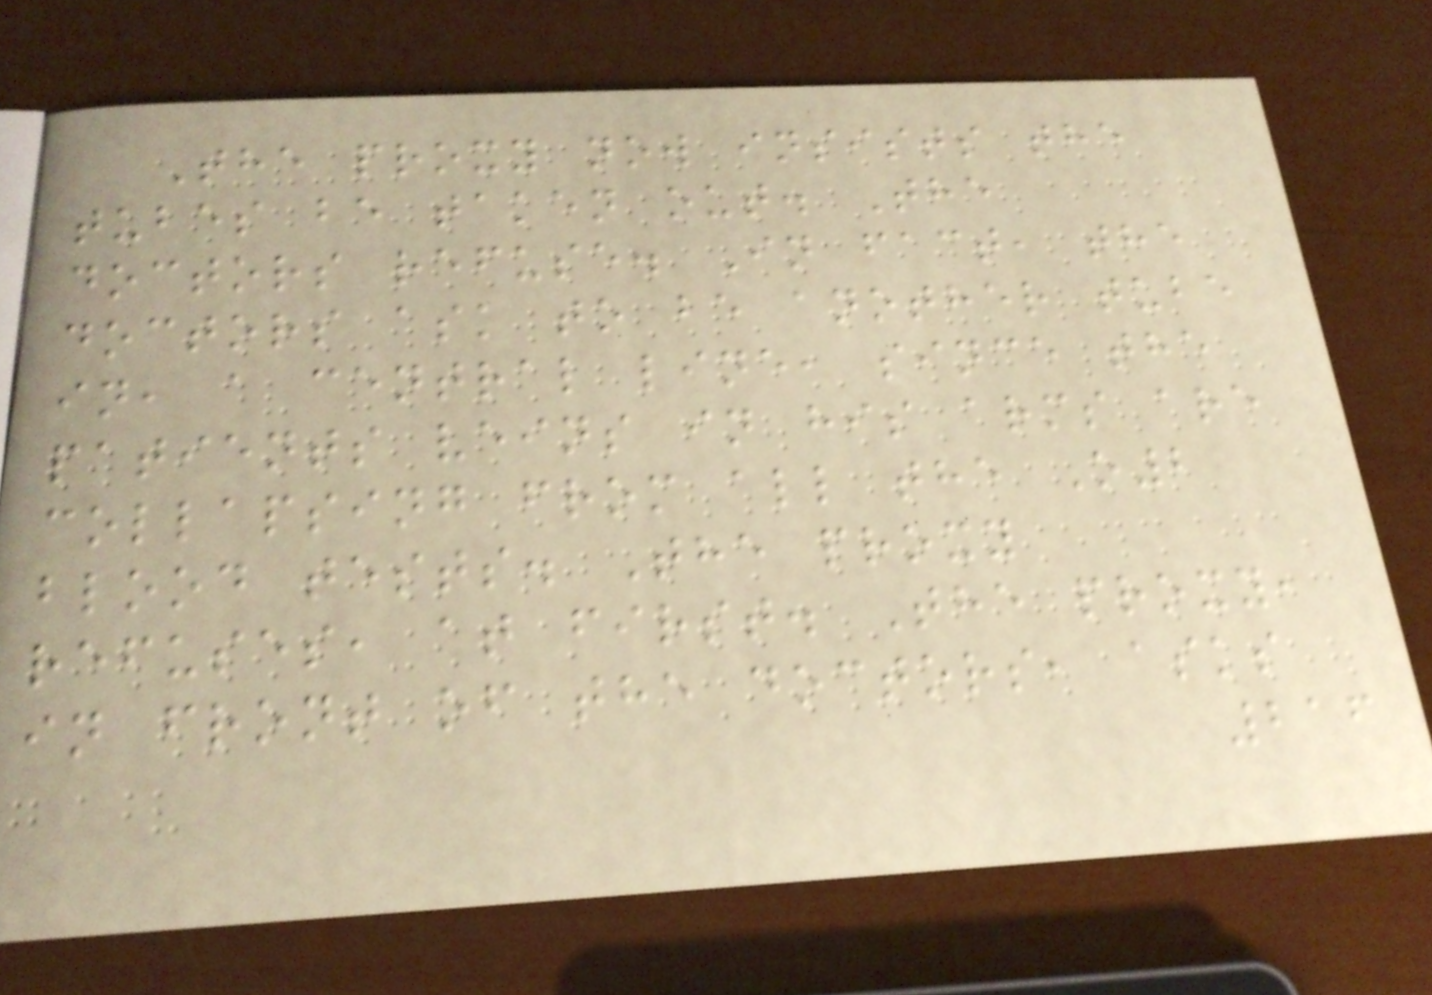The proxy now insists the
tubes be taken out. The
doctors refuse. In fact, the
doctors ask to be another tube
in, a central line, since the
patients veins in his arms are
collapsing from all the O2
blood tests. The proxy
refuses, at first. The proxy,
in front of the doctors, asks
216
